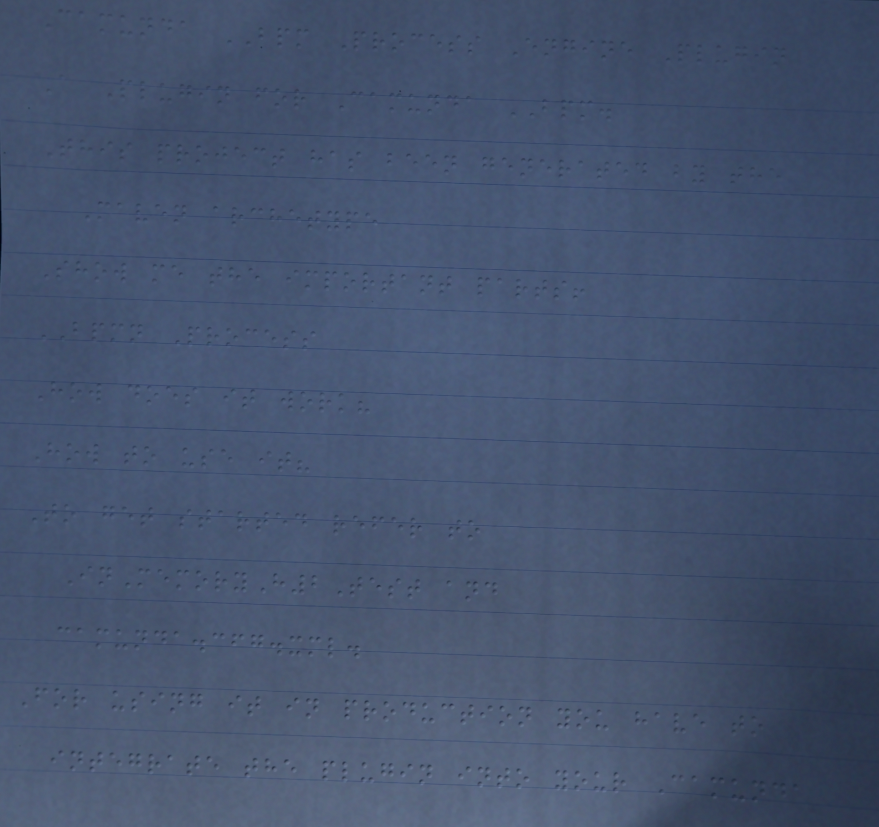Camunda BPM Process Engine Plugin
A Plugin for Camunda BPM.
This project has been generated by the
Maven archetype
Show me the important parts!
BPMN Process
How does it work?
How to use it?
To get started refer to
InMemoryH2Test and
camunda.cfg.xml.
For using it in production you have to
integrate the plugin into your Camunda
